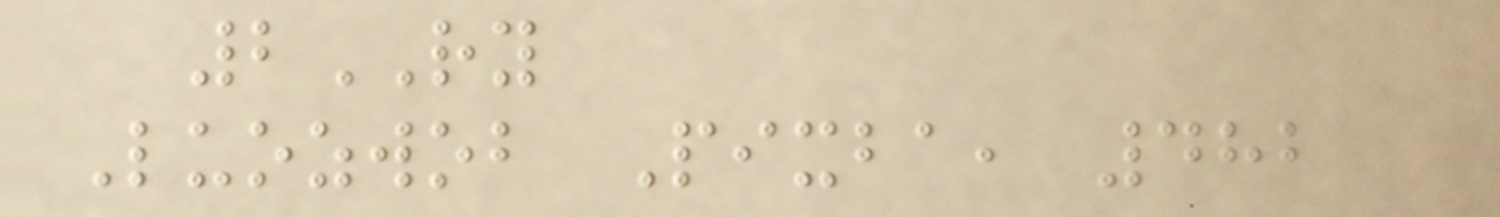2RY
Luozwob Pixba, 482
